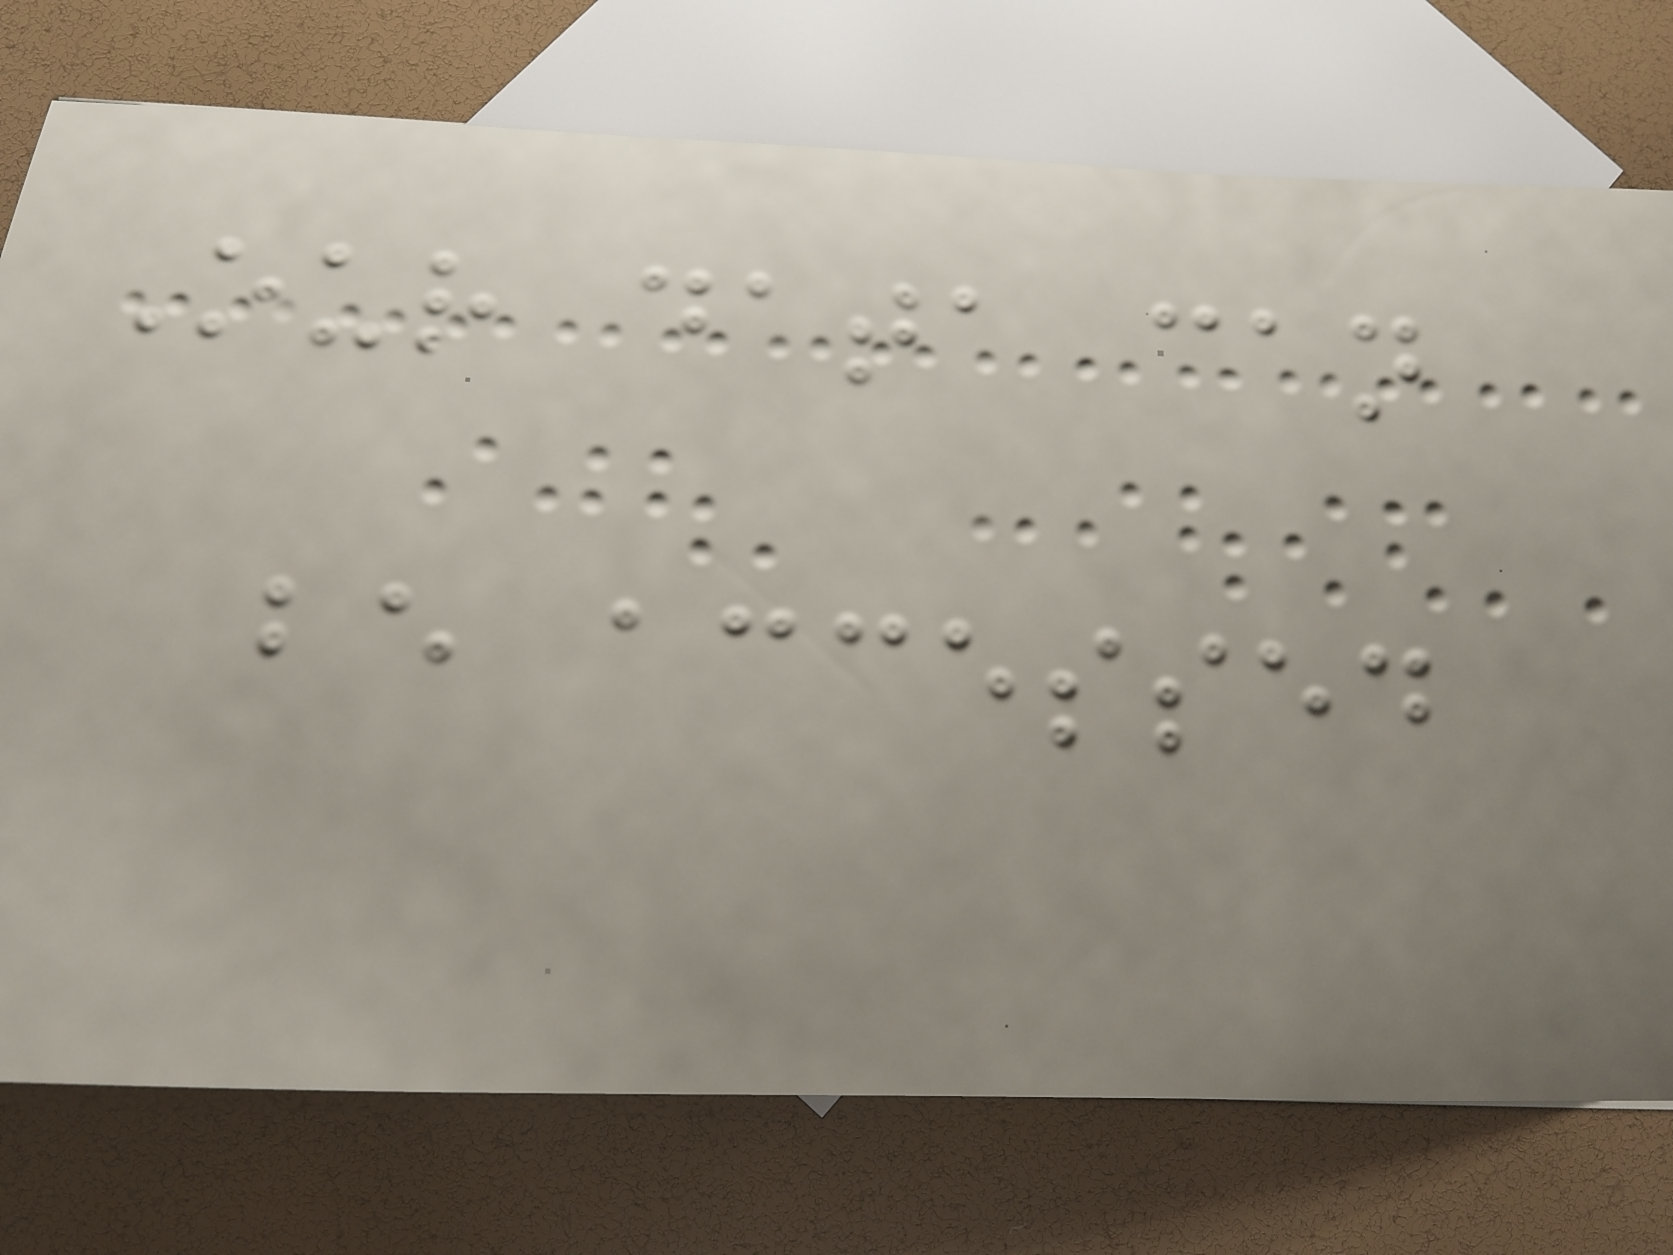Our data can
be accessed
